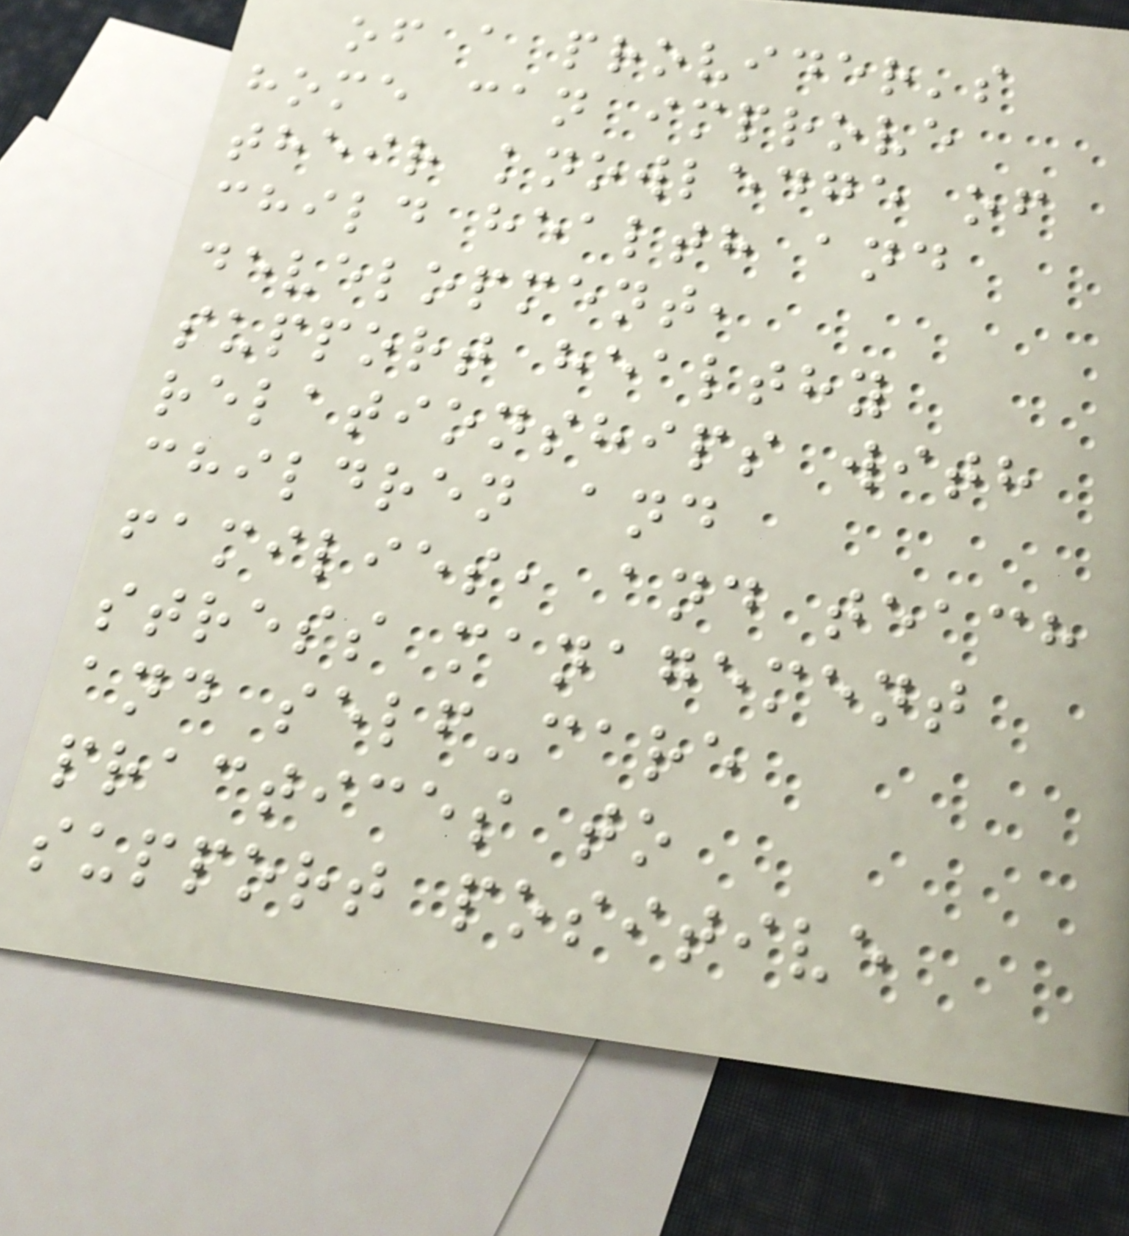of a provider's
home can improve
their knowledge of
child health and
development,
support healthy
relationships with
children and
families, and teach
stress management
and self-care
practices to
support positive
